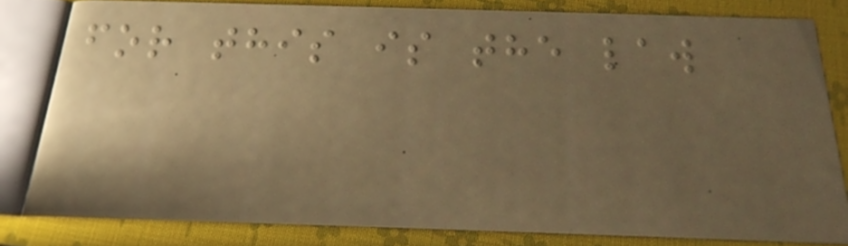for this is the law
